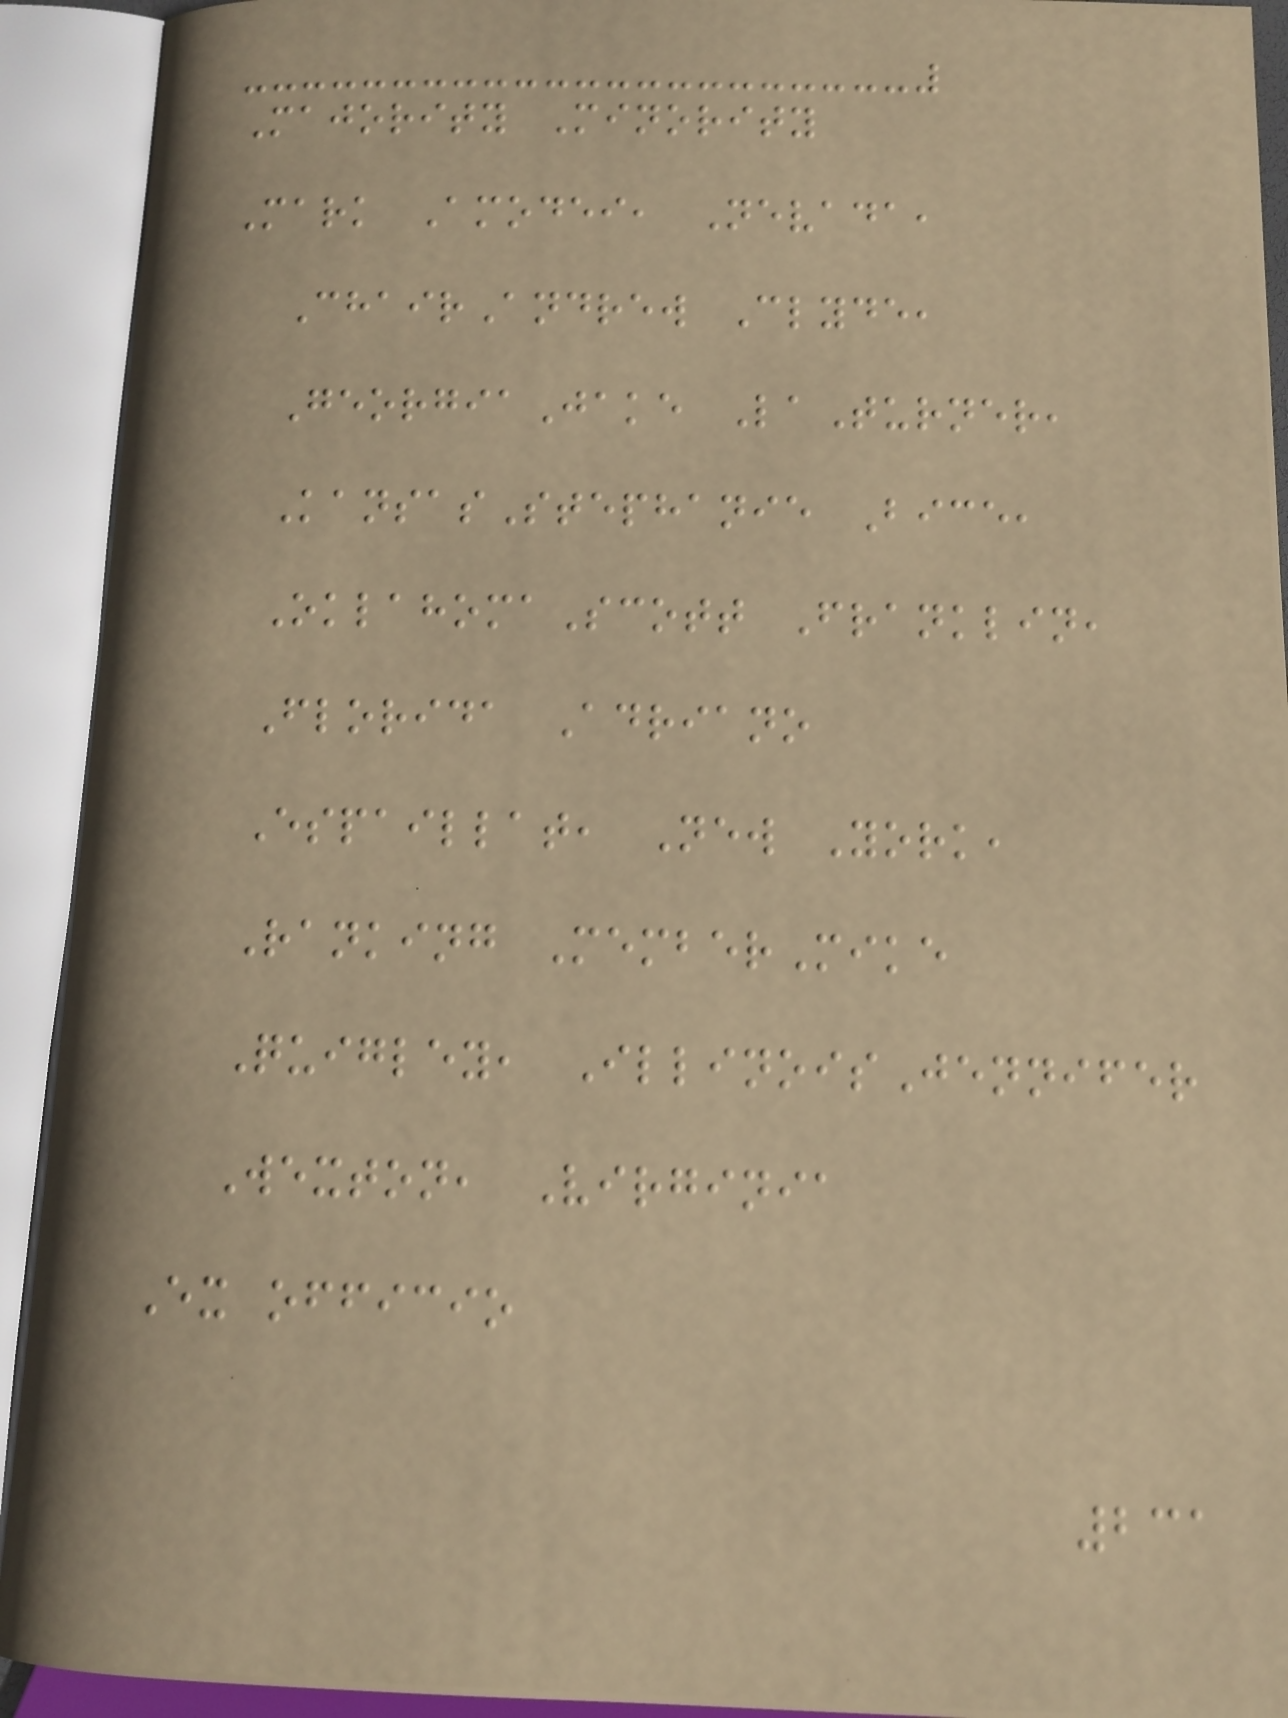Majority Minority
Mark Amodei, Nevada,
ChairAndrew Clyde,
GeorgiaJake LaTurner,
KansasStephanie Bice,
OklahomaScott Franklin,
Florida Adriano
Espaillat, New York,
Ranking MemberMike
Quigley, IllinoisJennifer
Wexton, Virginia
Ex officio
231
